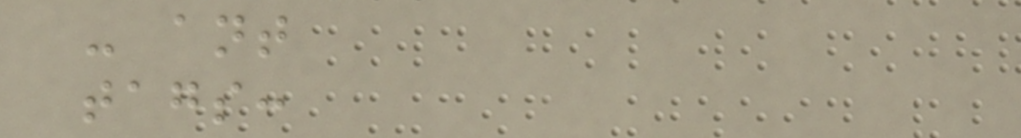- ant
tags:
